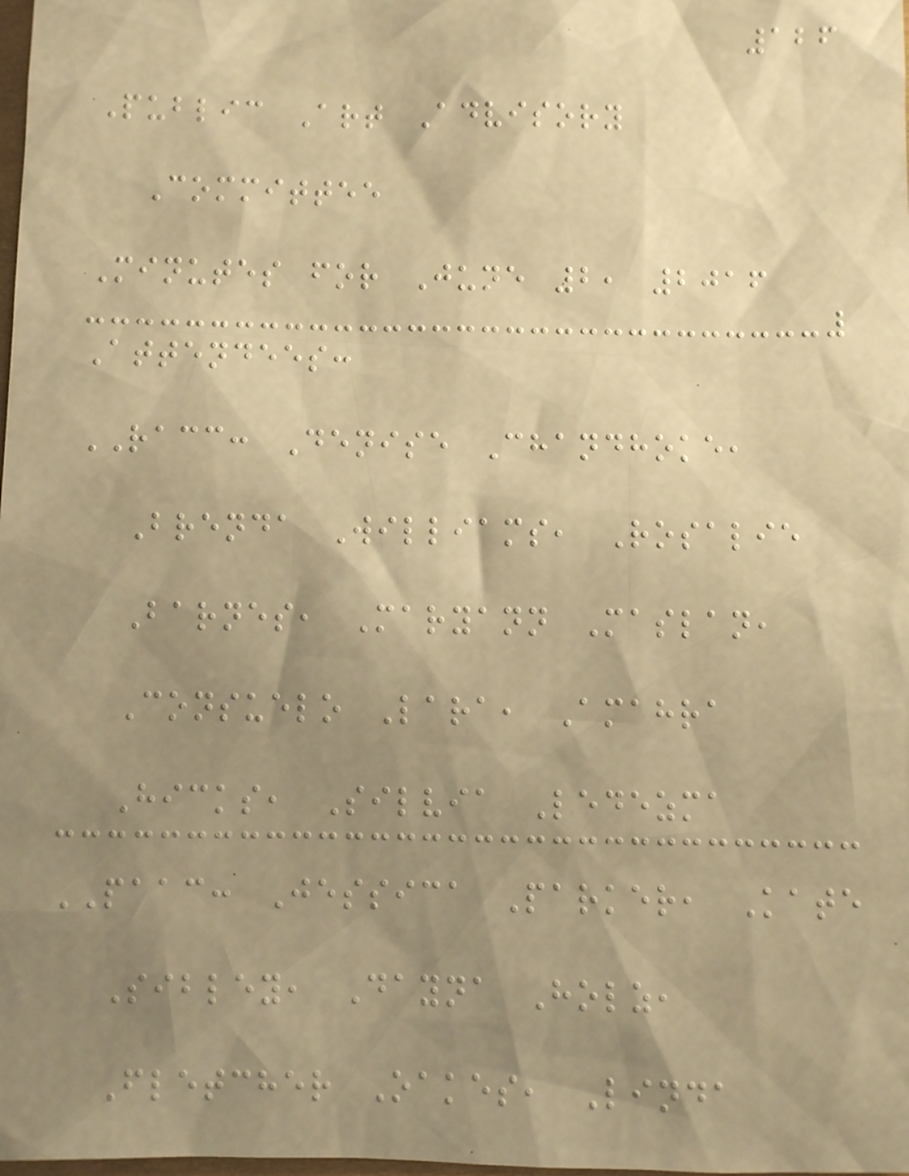126
Public Art Advisory
Committee
Minutes for June 2, 2016
Attendees:
RACC: Denise Chandhoke,
Brenda Williams, Rosalie
Barnes, Maryann Maslan,
Consuelo Lara, Amahra
Hicks, Silvia Ledezma
PAAC: Jessica Parker, Kate
Sibley, Dayna Holz,
Fletcher Oakes, Linda
